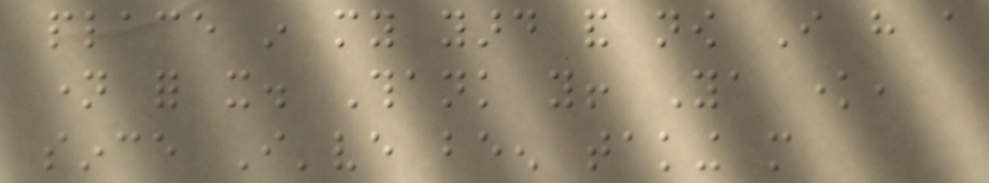place in my yard and now I have a
name for it. Thank you! Ya know,
since I've been taking more
